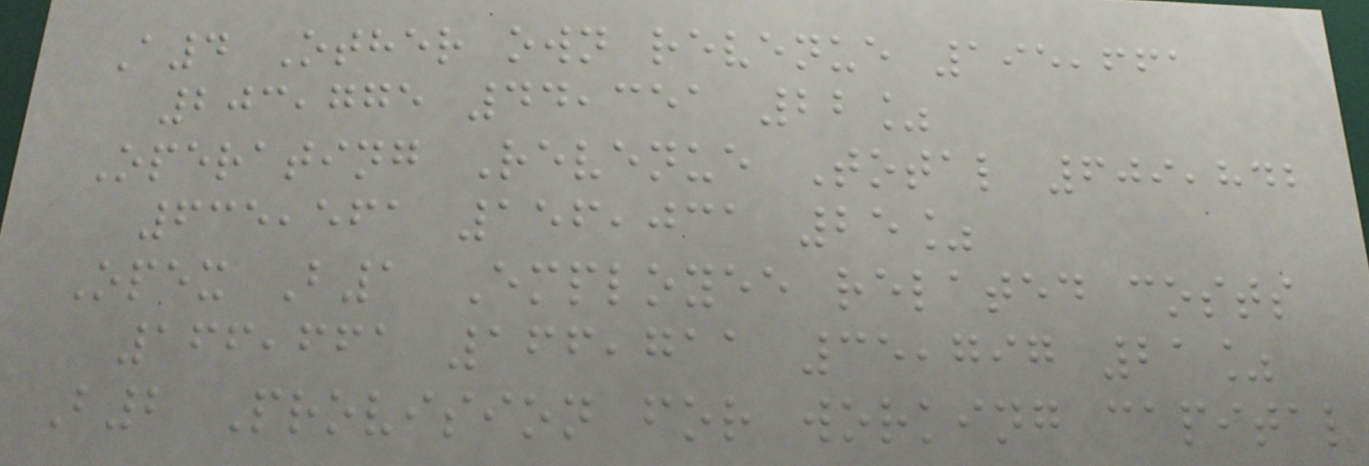A4 Other own revenue 195,661
203,775 44,351 22%
Operating Revenue Total 609,842
635,561 156,031 25%
Opex B1 Employee related costs
166,661 166,711 35,797 21%
B2 Provision for working capital
